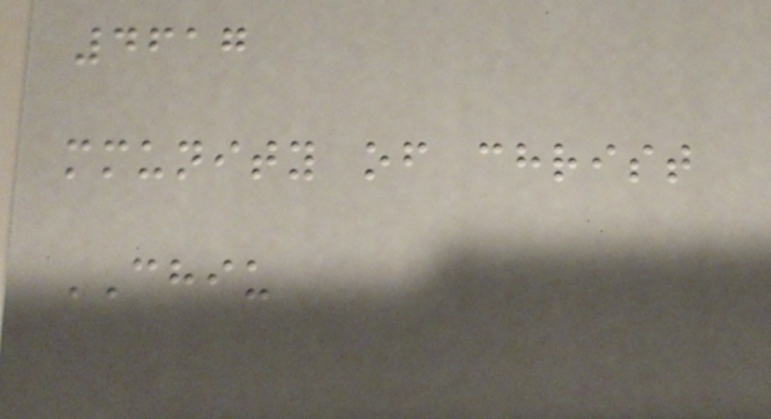4617
mmunity of christ
CHIU
